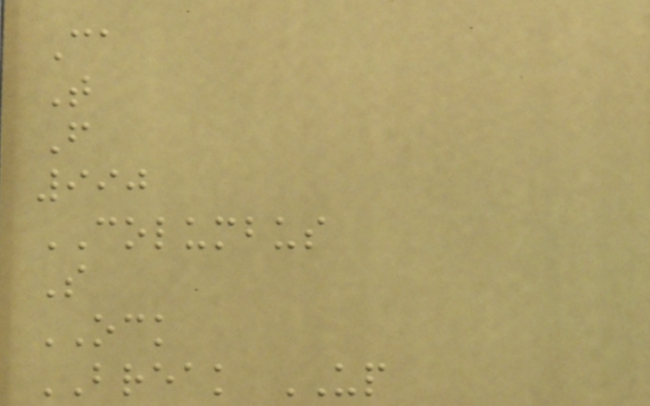Ca
T
F
990
COLUMBUS
S
OCK
BREAK UP
